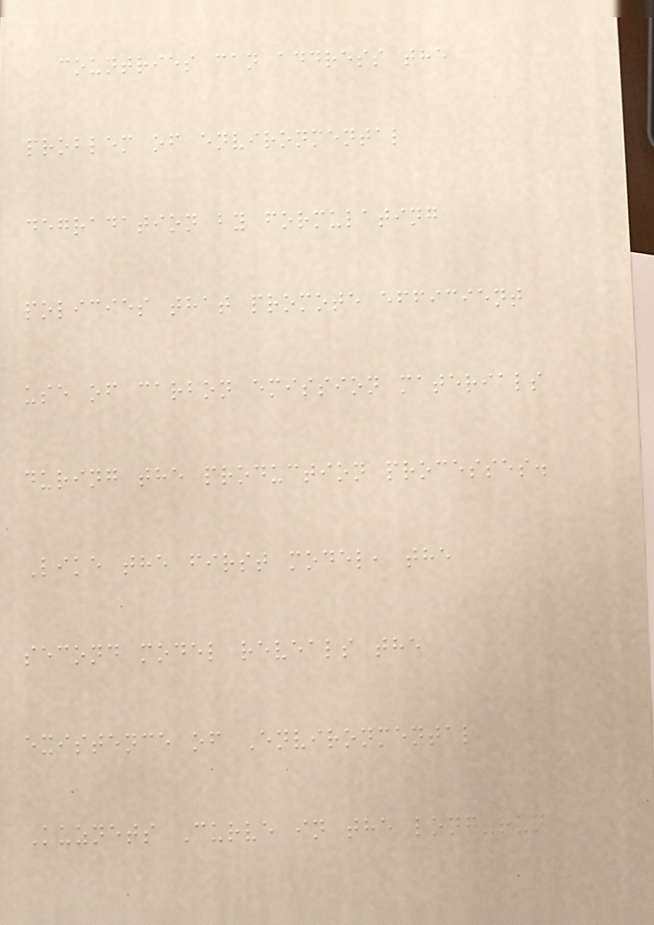countries can address the
problem of environmental
degradation by formulating
policies that promote efficient
use of carbon emission materials
during the production processes.
Like the first model, the
second model reveals the
existence of Environmental
Kuznets Curve in the long-run
